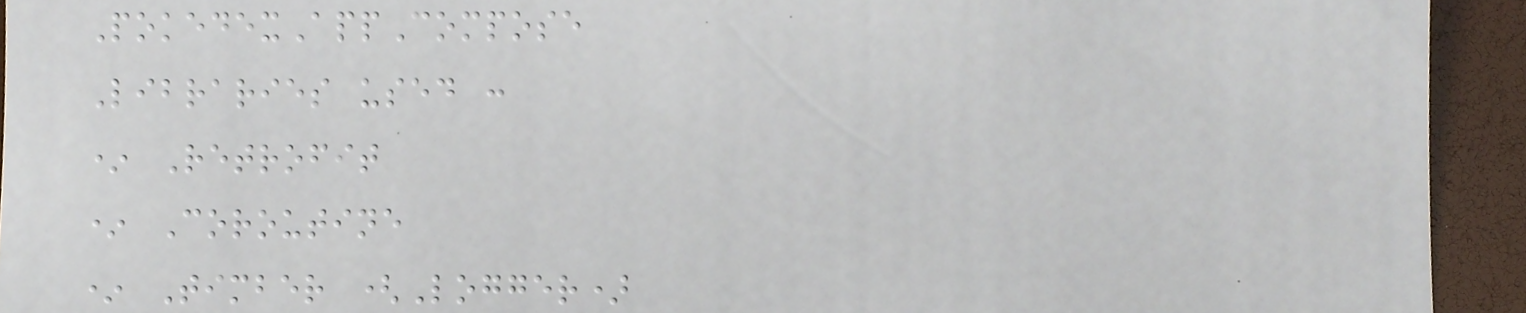PokedexAppCompose
Libraries used :
* Retrofit
* Coroutine
* Timber (Logger)
